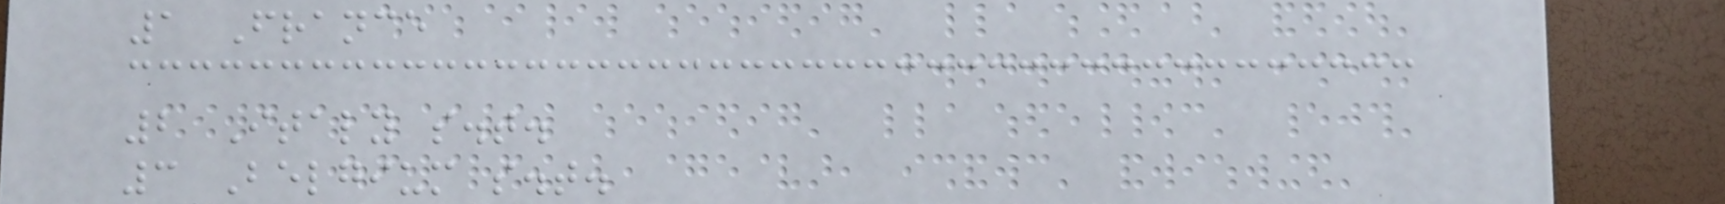1 France
2 Italy s.t.
3 Belgium s.t.
